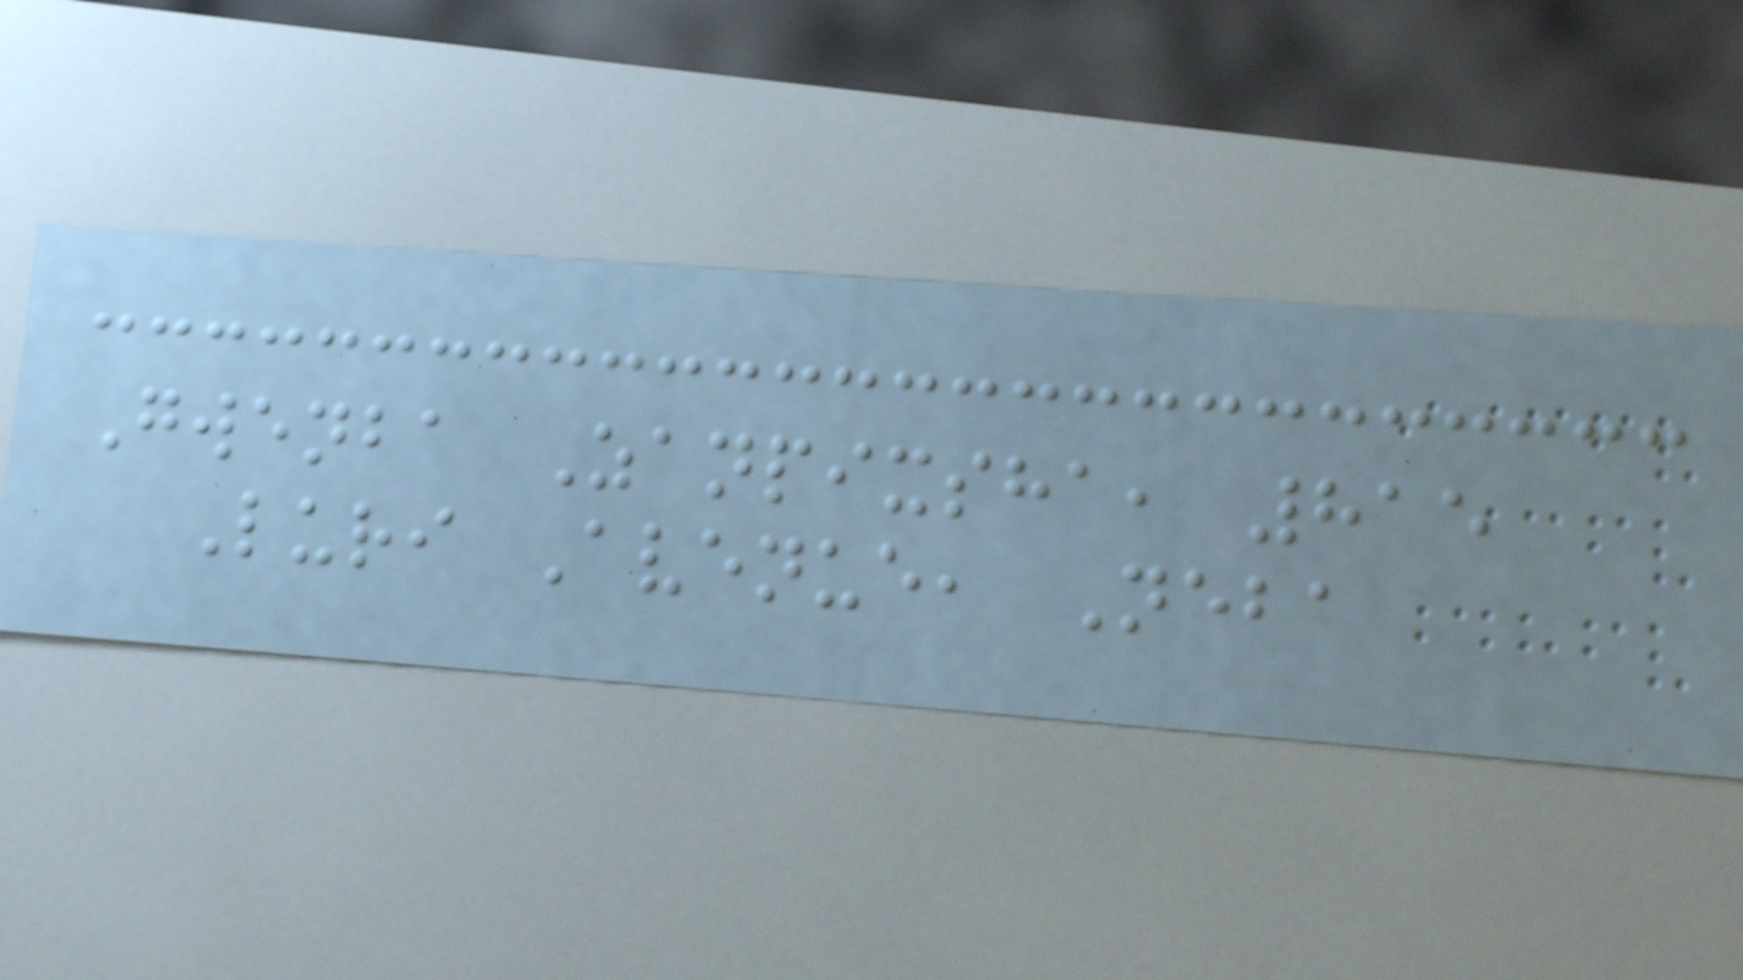Gwenba Zanpixsha, 815
Luri Avenue, Neba
